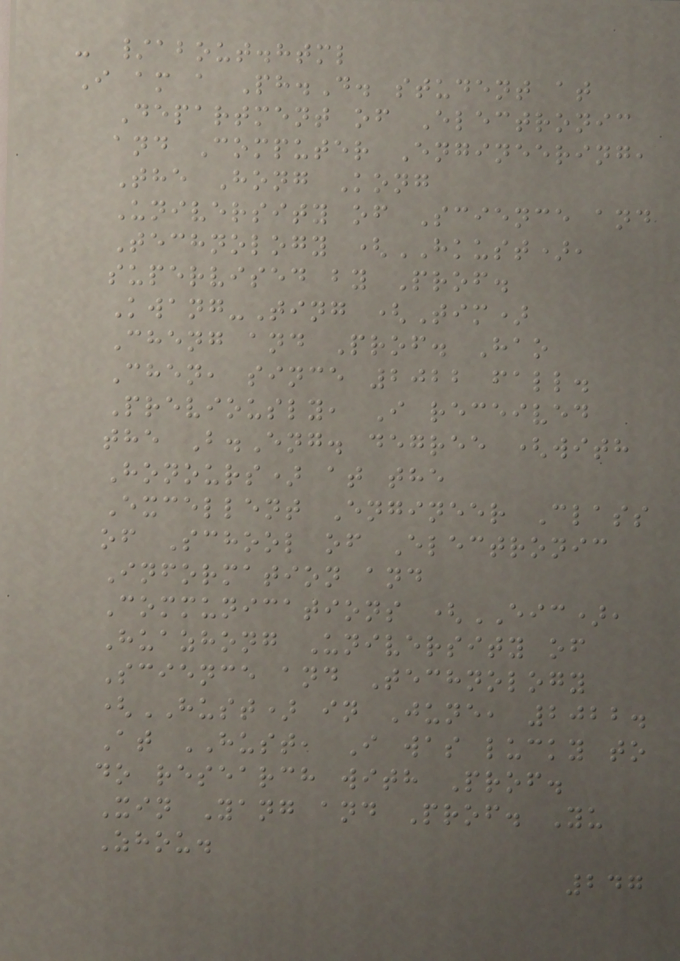- /about.html
I am a Ph.D. student at
Department of Electronic
and Computer Engineering,
The Hong Kong
University of Science and
Technology (HKUST),
supervised by Prof.
Kwang-Ting (Tim)
Cheng and Prof. Hao
Chen, since 2022 fall.
Previously, I received
the B.Eng. degree (with
Honours) at the
Excellent Engineer Class
of School of Electronic
Information and
Communications (EIC),
Huazhong University of
Science and Technology
(HUST) in June, 2022.
At HUST, I was lucky to
do research with Prof.
Xin Yang and Prof. Yu
Zhou.
247
